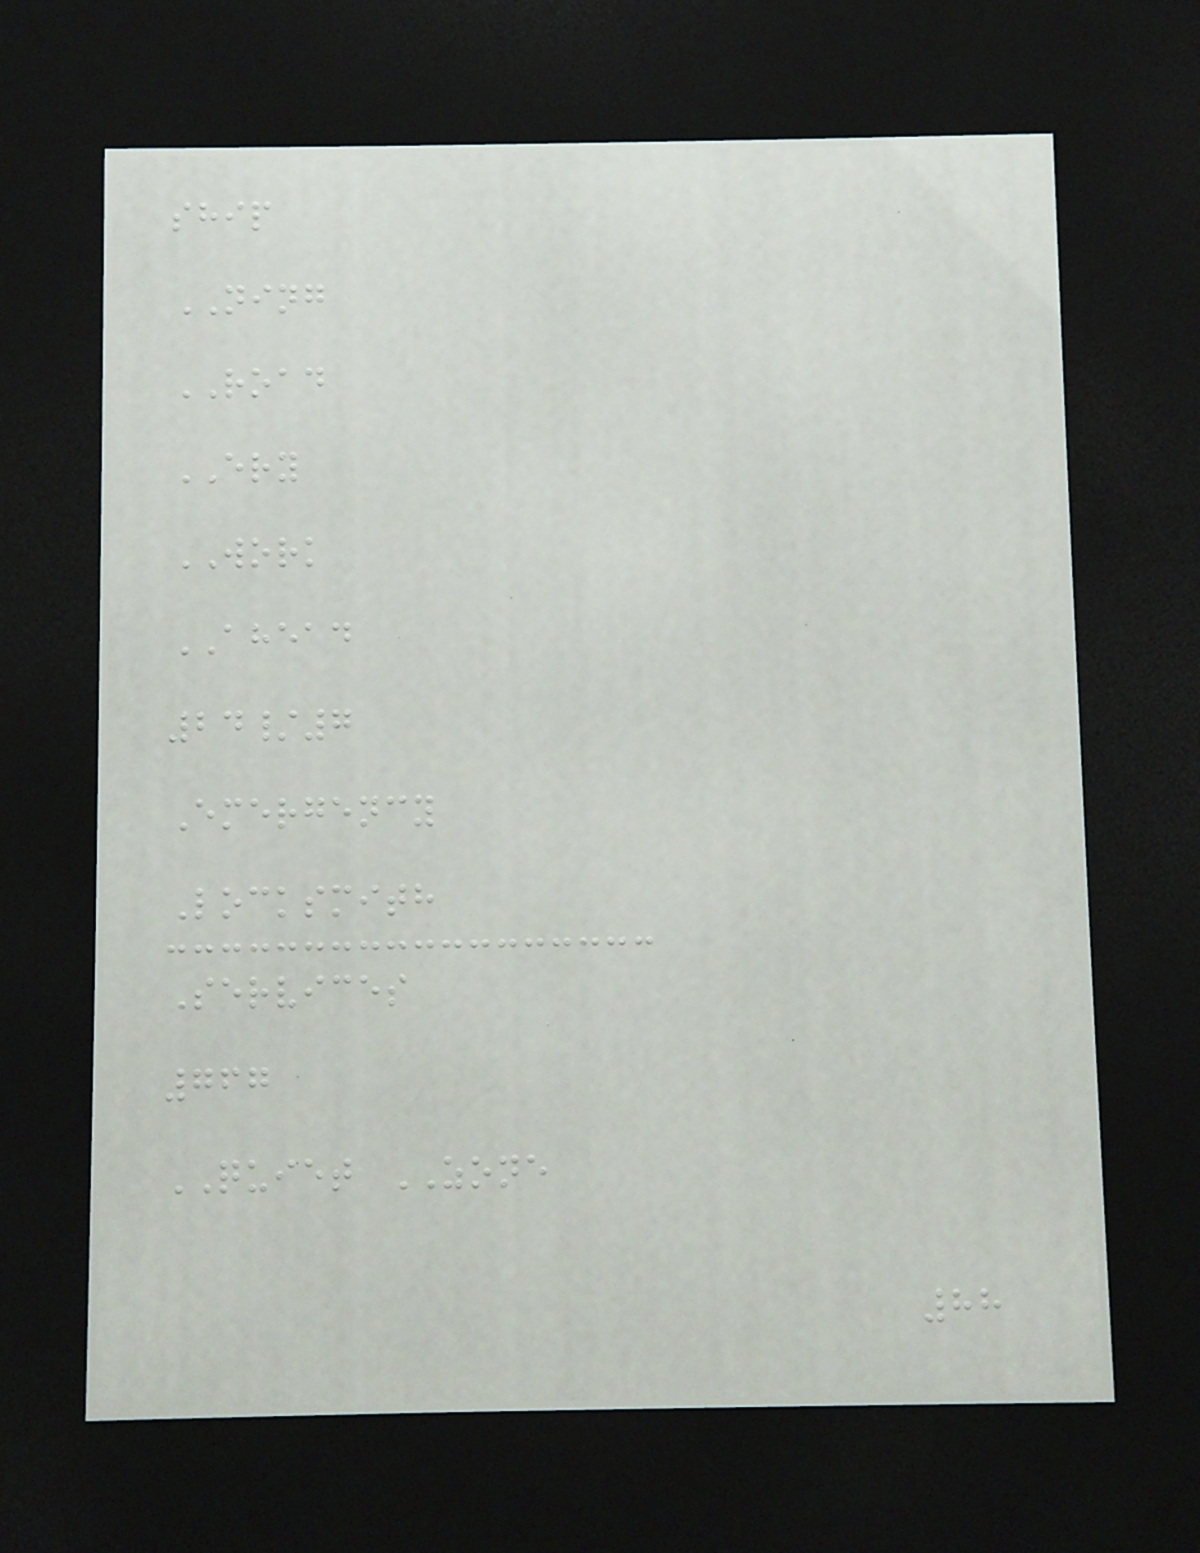ship
NING
ROAD
ERY
WORK
AHEAD
24/7
Emergency
Locksmith
Services
767
QUIET ZONE
88
